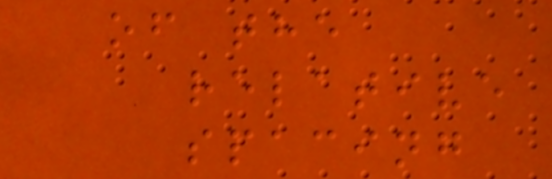of the
relative
spacing
